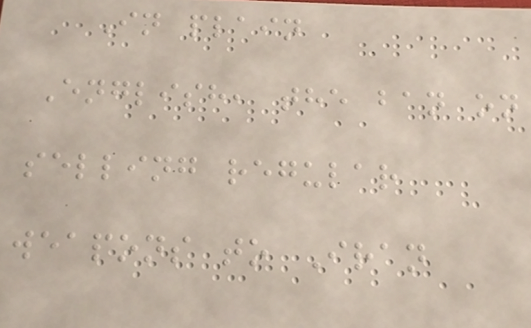In plain
English, the ban on
selling regular
weapons to Iran
